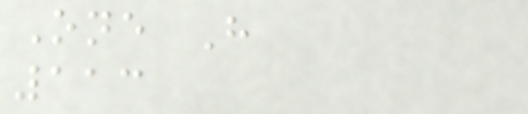One H
113
